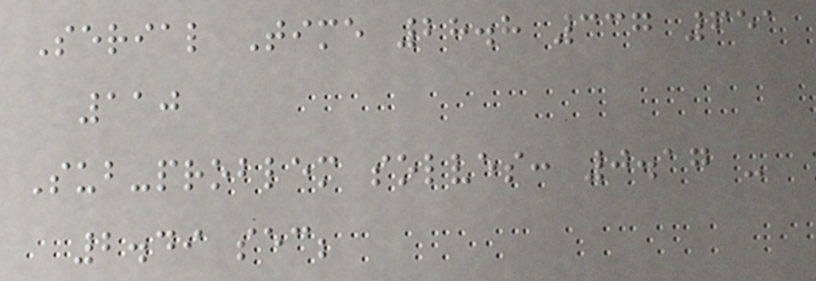Serial Time 28.8 337 651
110
Sub-problem solves: 0.17 -
2.49 sec;
